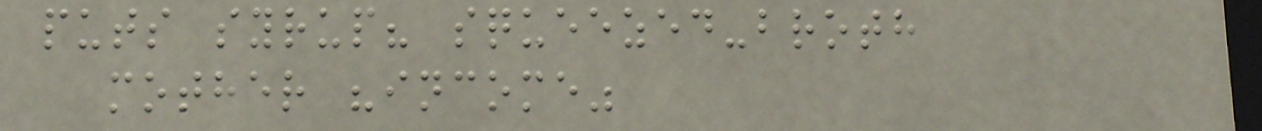puts syrup? squeezed-broth
mother "income"
